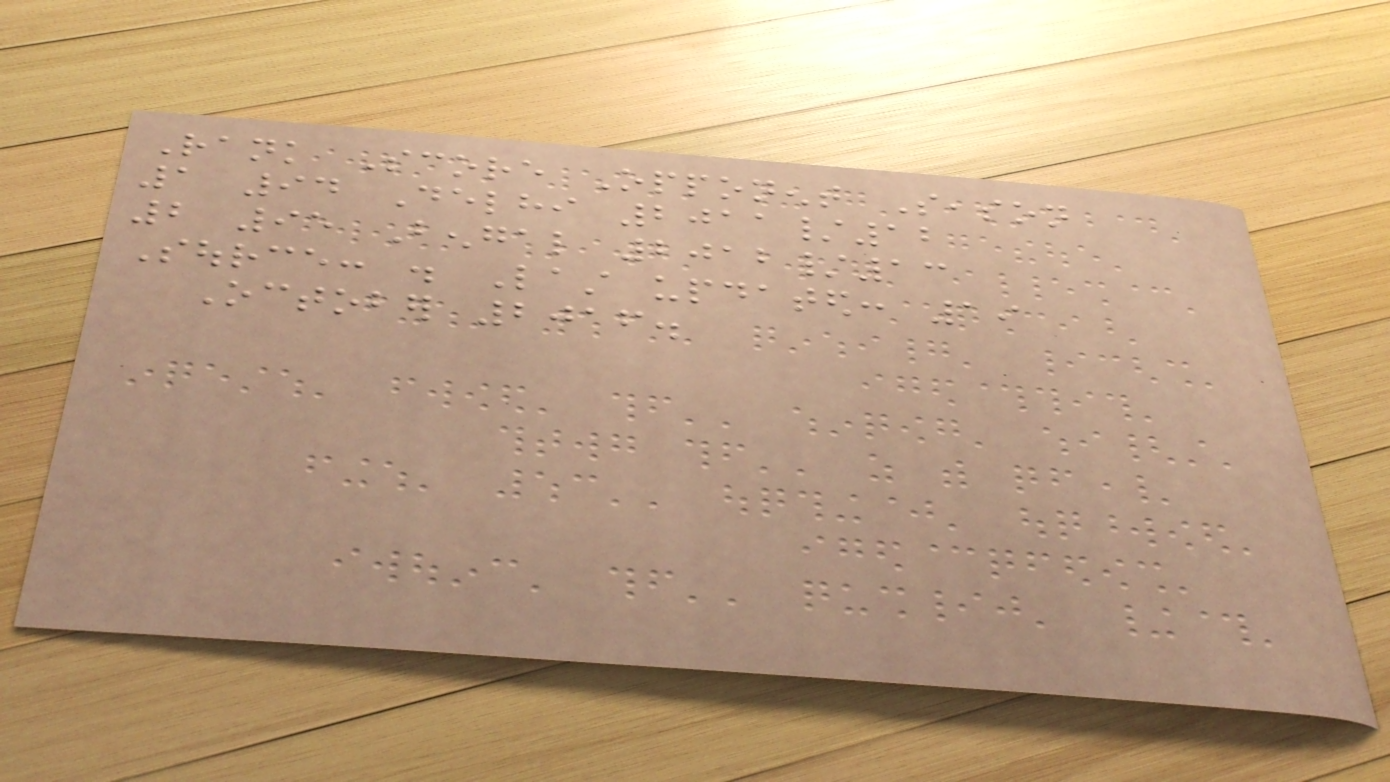Rank Score Opponent Season
1 94 Delhi 2011/12
2 95 Bengal 2012/13
Source: . Last updated: 19
October 2016.
